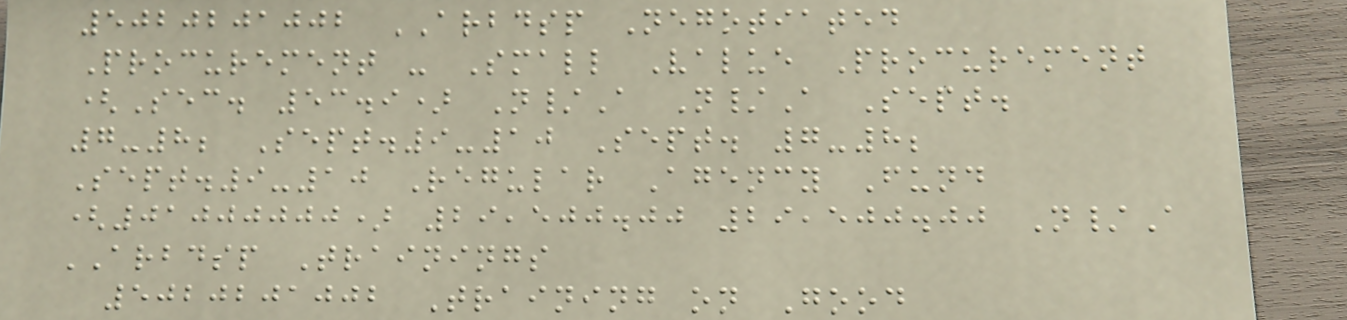5020201002 ARBDSP Negotiated
Procurement - Small Value Procurement
(Sec. 53.9) N/A N/A Sept.
7-8; Sept.9-10 Sept. 7-8;
Sept.9-10 Regular Agency Fund
(01000000) 29,500.00 29,500.00 N/A
ARBDSP Trainings
5020201002 Training on Good
